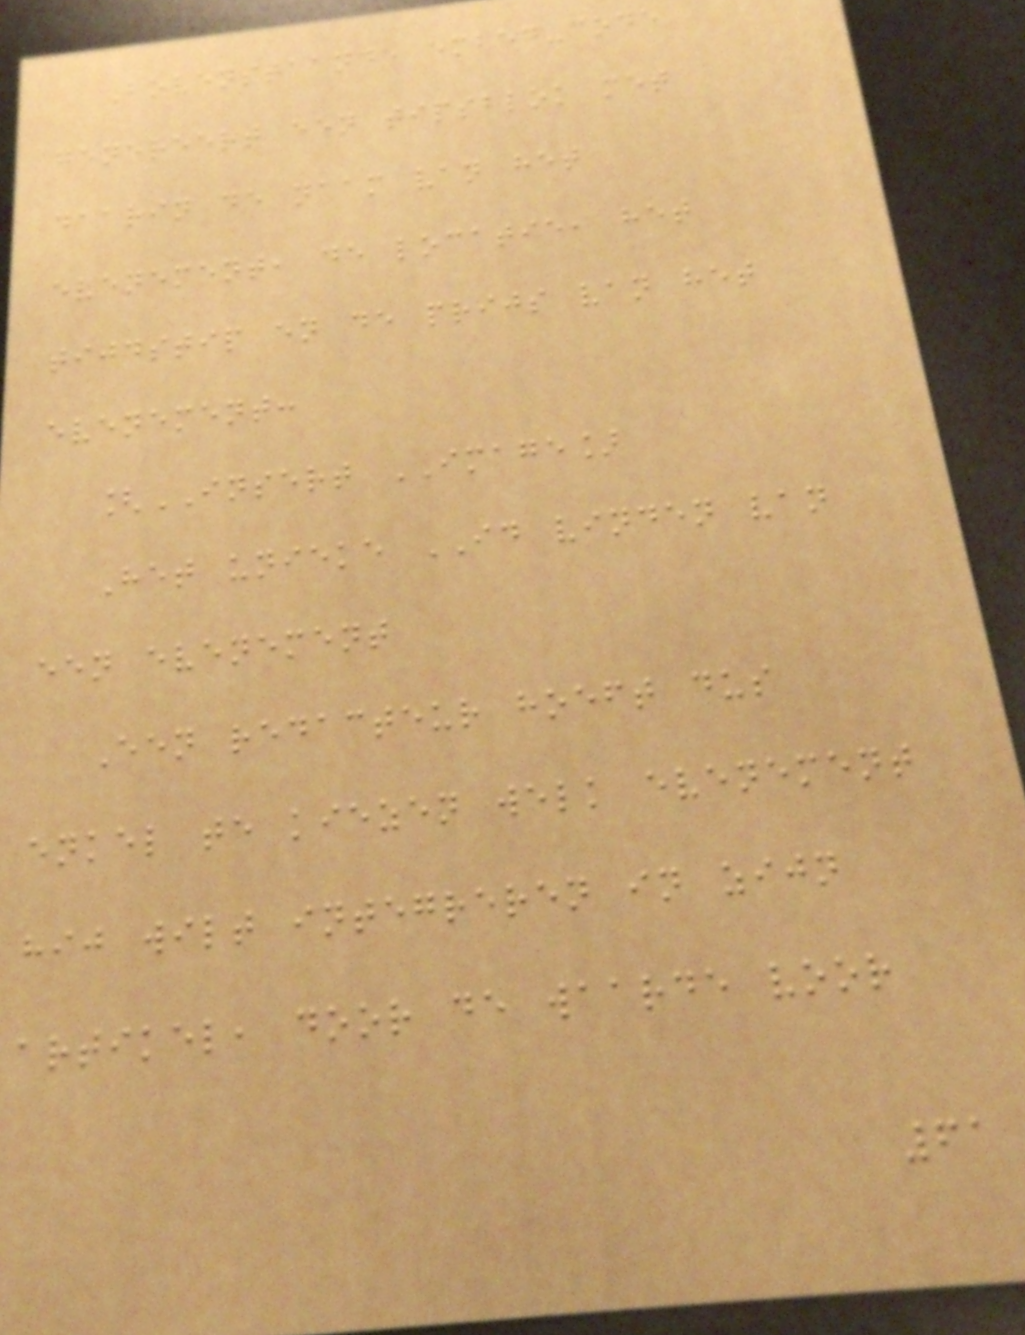Bovenstaande embed-code
genereert een tipsblok met
daarin de naam van het
evenement, de locatie, het
tijdstip en de prijs van het
evenement:
[INSERT IMAGE]
Het unieke ID vinden van
een evenement
Een redacteur hoeft dus
enkel te kiezen welk evenement
hij wilt integreren in zijn
artikel, door de waarde voor
61
